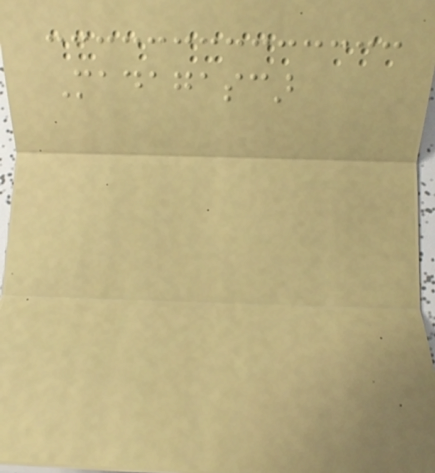Madagascar
